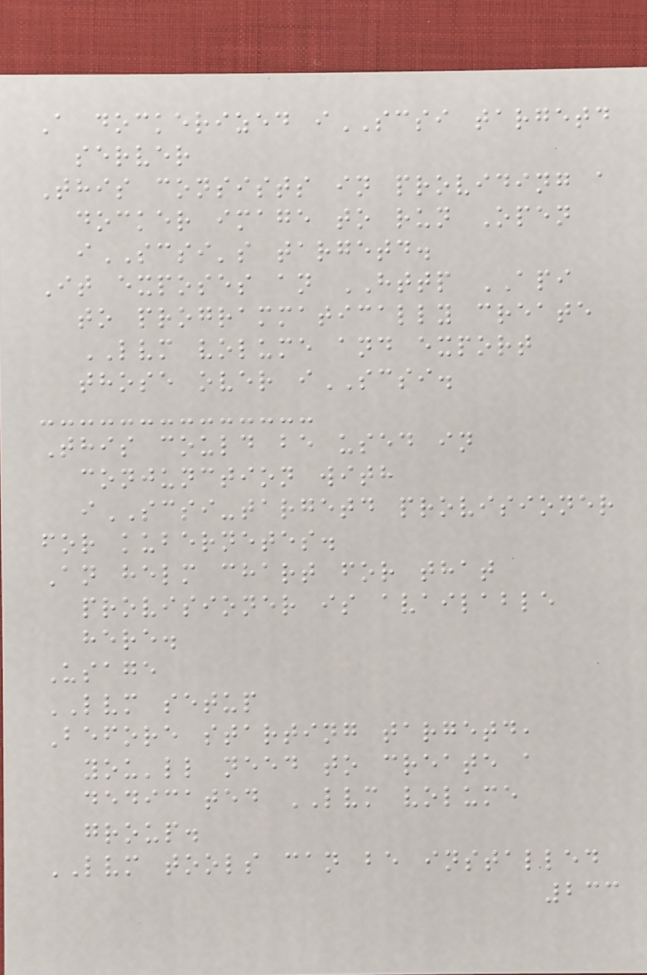A dockerized iSCSI targetd
server
This consists in providing a
docker image to run Open
iSCSI's targetd.
It exposes an HTTP API
to programmatically create
LVM volume and export
those over iSCSI.
This could be used in
conjunction with
iSCSI-targetd provisioner
for kubernetes.
An helm chart for that
provisioner is available
here.
Usage
LVM setup
Before starting targetd,
you'll need to create a
dedicated LVM volume
group.
LVM tools can be installed
233
